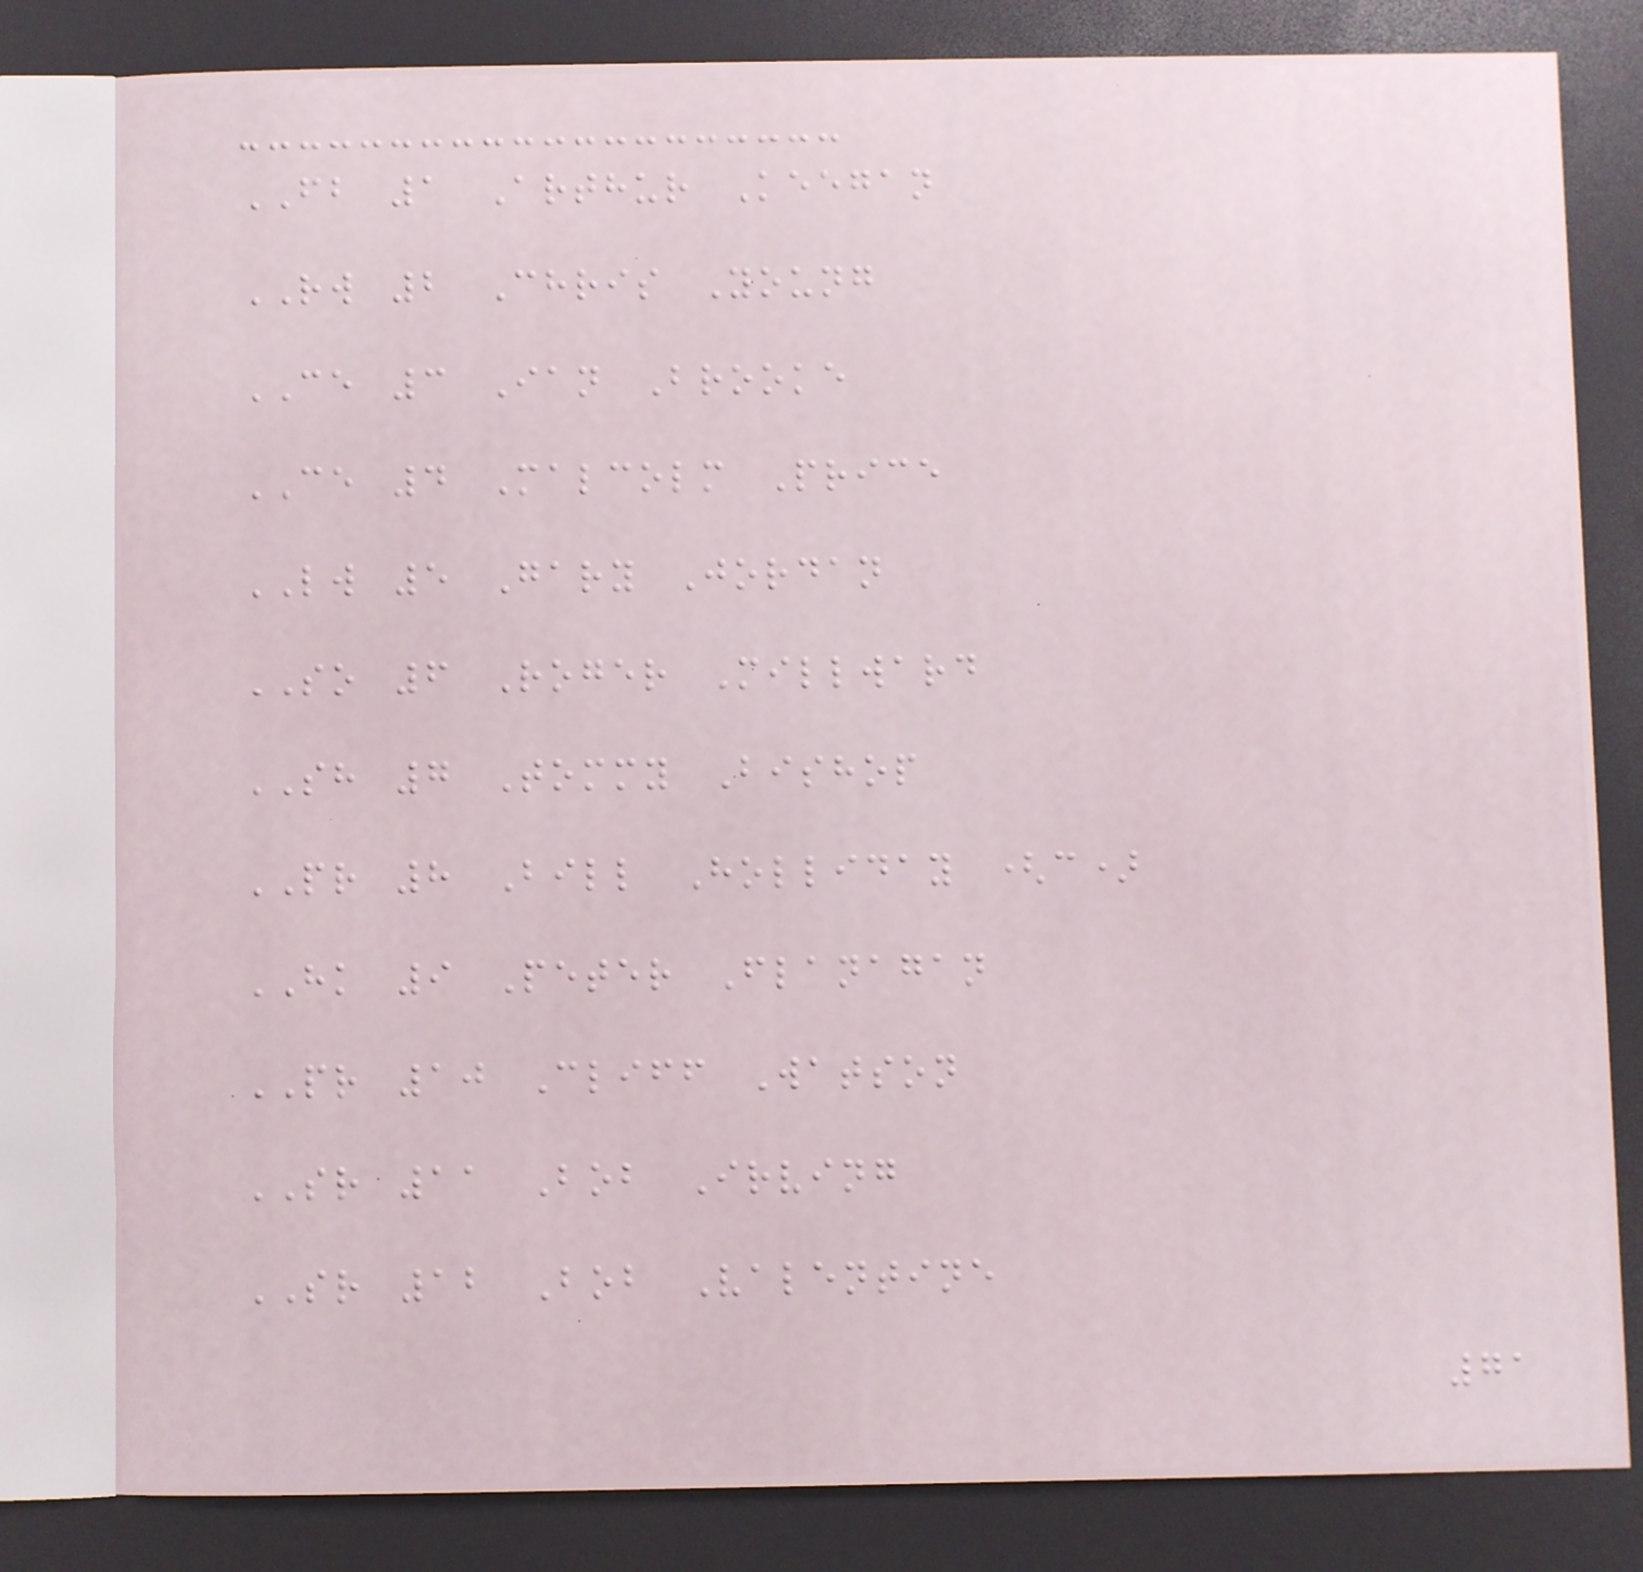FB 1 Arthur Keegan
RW 2 Chris Young
CE 3 Ian Brooke
CE 4 Malcolm Price
LW 5 Gary Jordan
SO 6 Roger Millward
SH 7 Tommy Bishop
PR 8 Bill Holliday (c)
HK 9 Peter Flanagan
PR 10 Cliff Watson
SR 11 Bob Irving
SR 12 Bob Valentine
71
